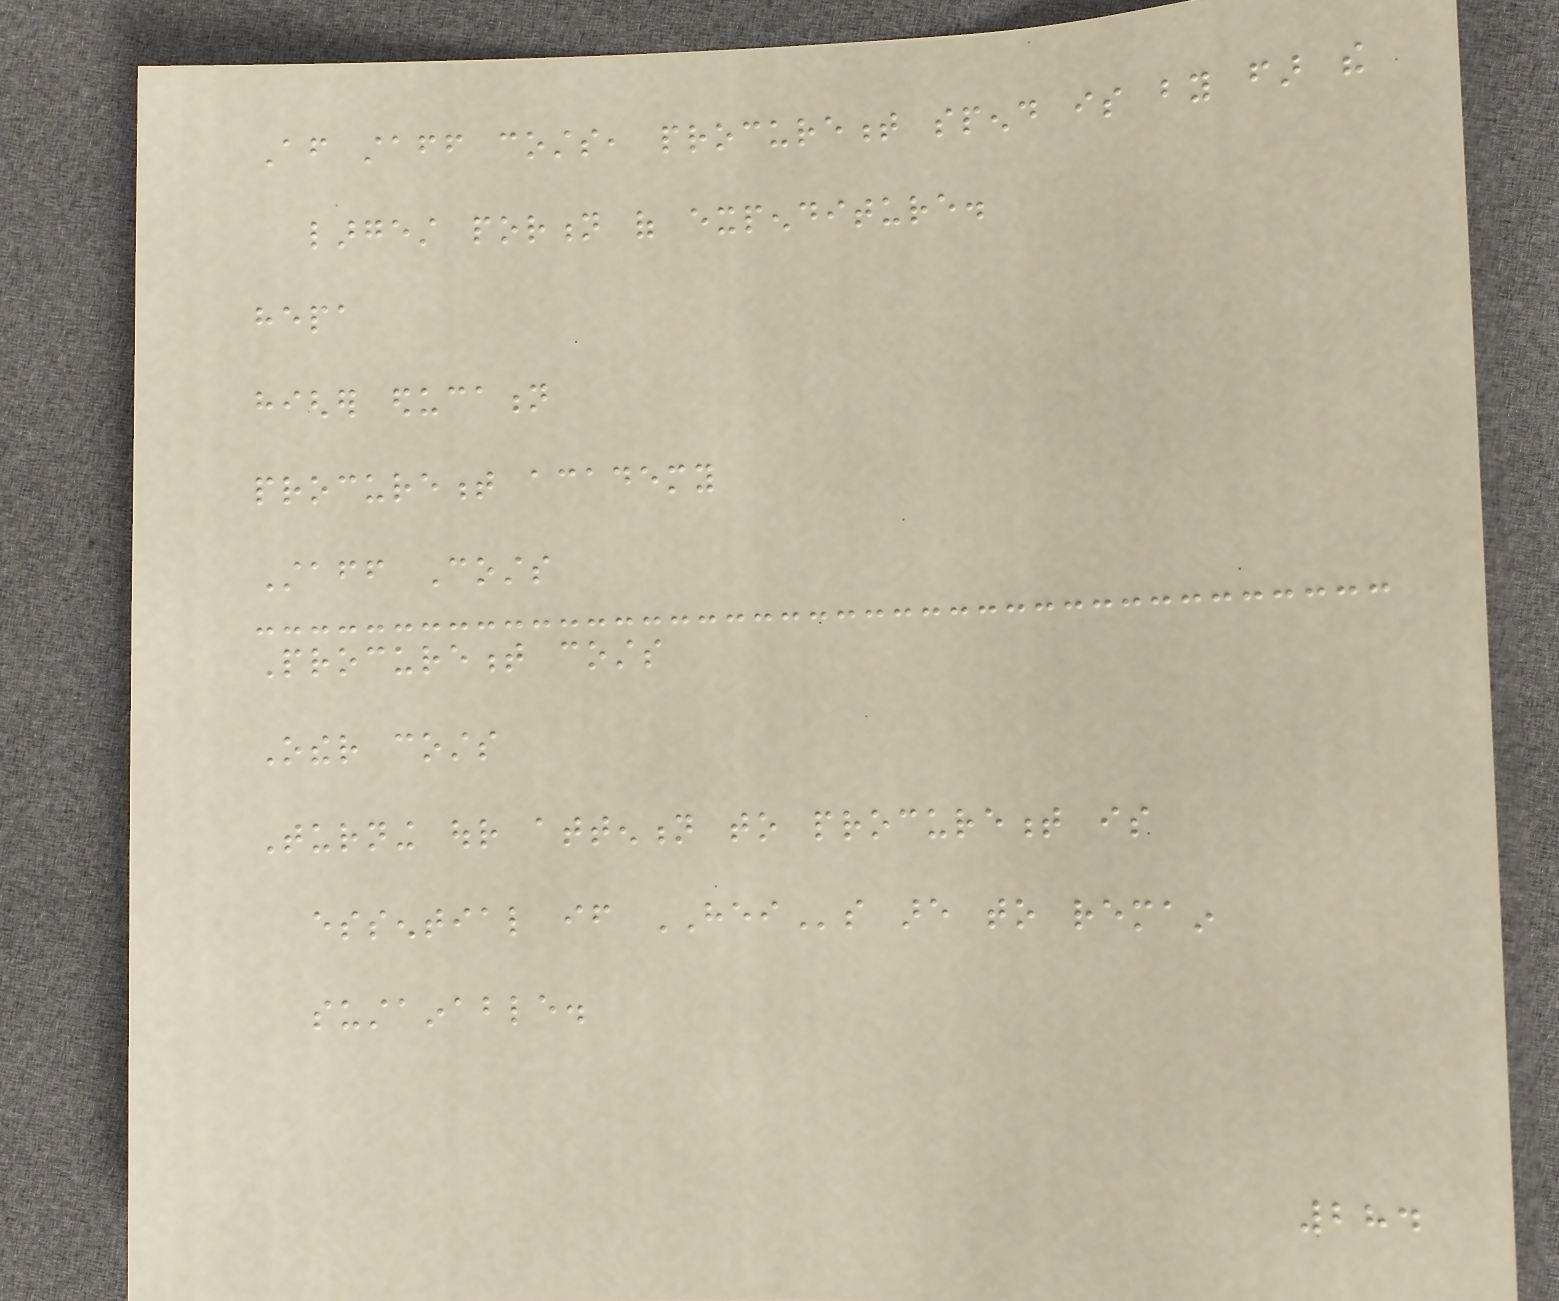After staff costs, procurement spend is by far the
largest portion of expenditure.
hepa
higher education
procurement academy
Staff Costs
Procurement costs
Other costs
Turning our attention to procurement is
essential if HEIs are to remain
sustainable.
284
